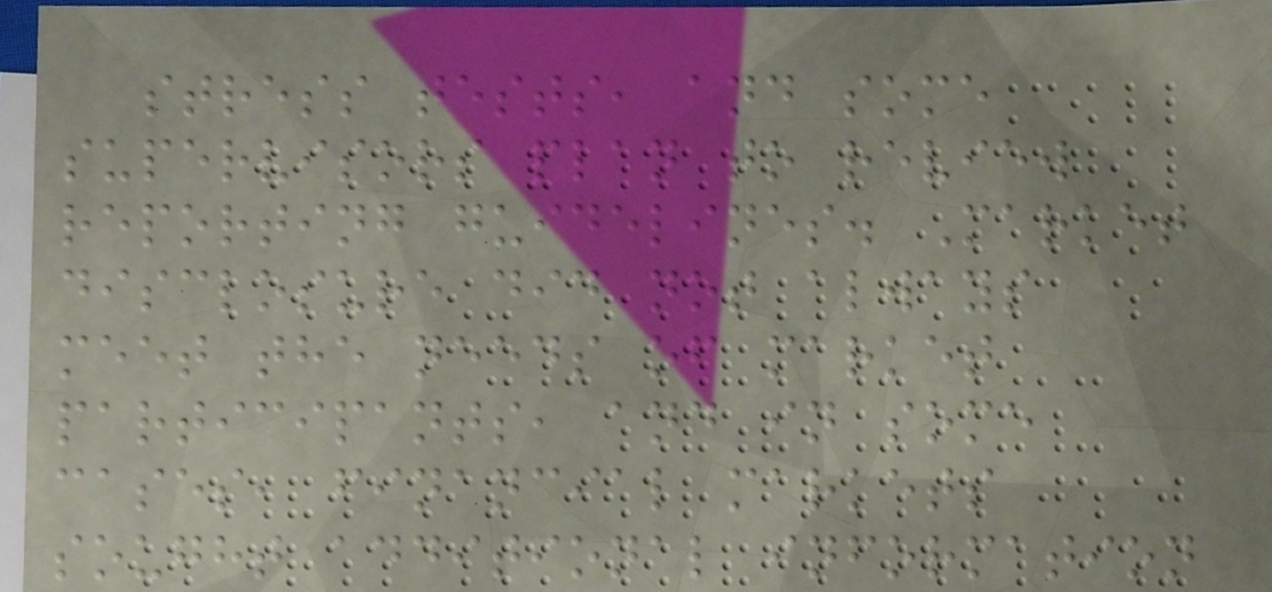stress tests, and some
supervisors plan to review
reporting guidelines. Market
disclosure did not always
meet the needs of market
participants, and in some
cases, financial markets
sought additional information
